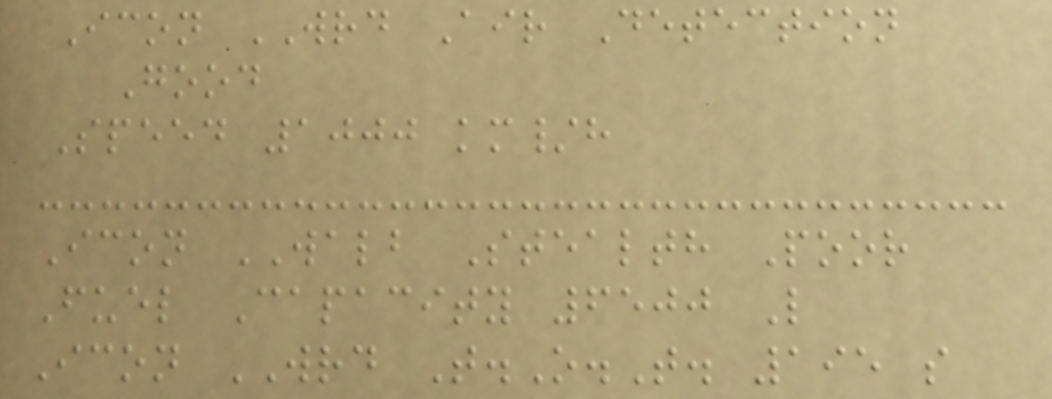Icon WRD Air Detection
Good
Speed 1000 km/h
Icon WALB Stealth Poor
Fuel Capacity 6500 L
Icon WRD T.O.T. 195 s
